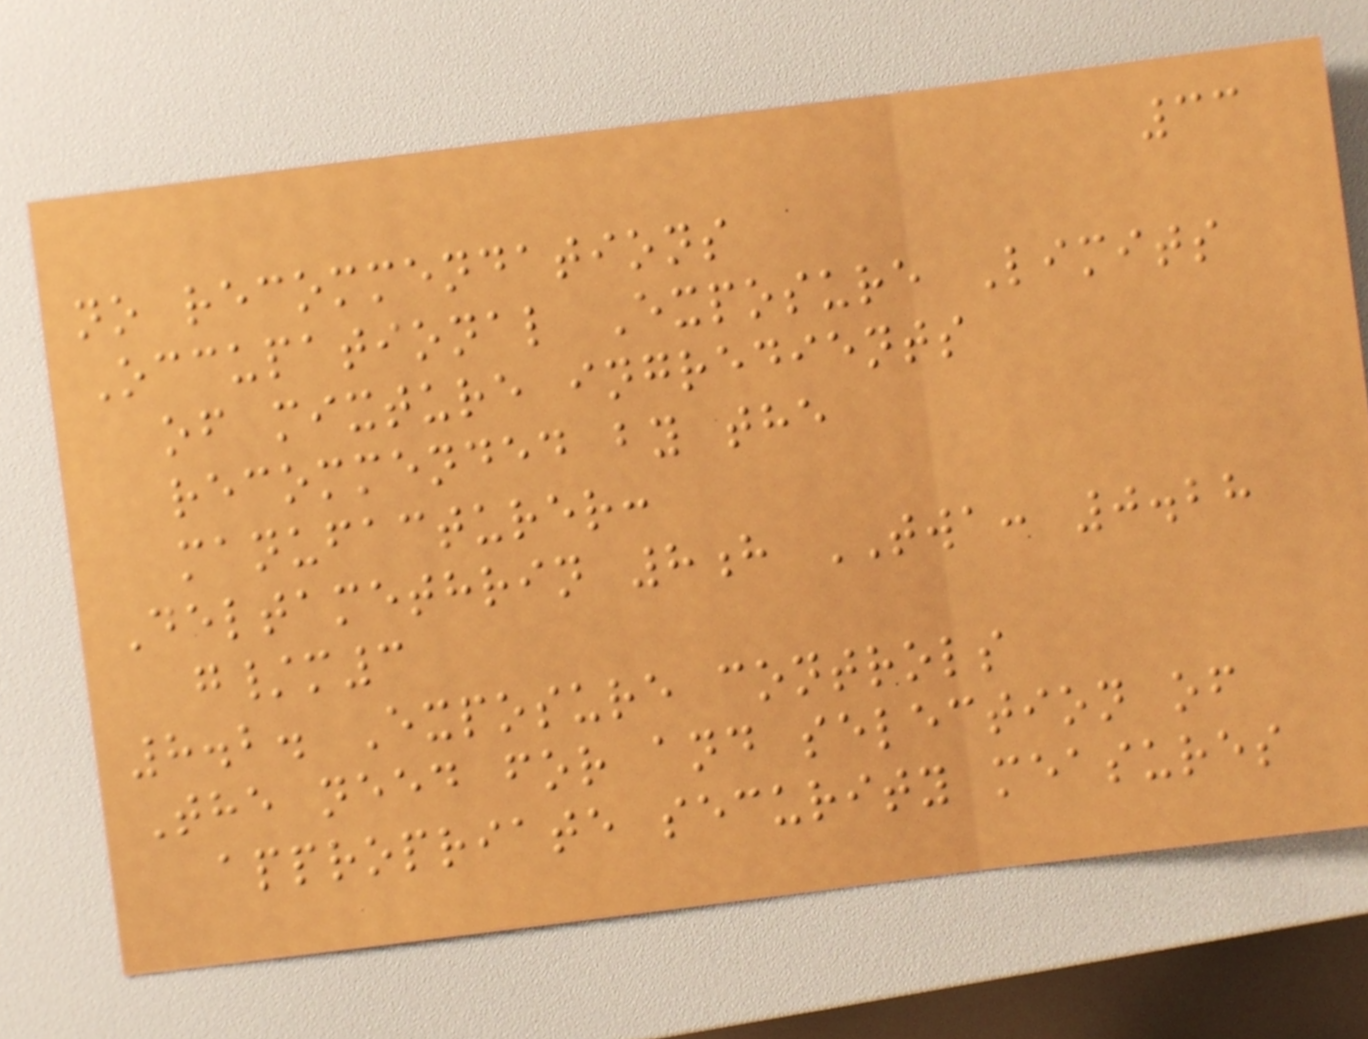33
no recommendations
Occupational Exposure Limits
of mixture ingredients
recommended by the
manufacturer:
Deltamethrin 8h TWA: 0.28
g/m3
8.2. Exposure controls
The need for and selection of
appropriate security measures
